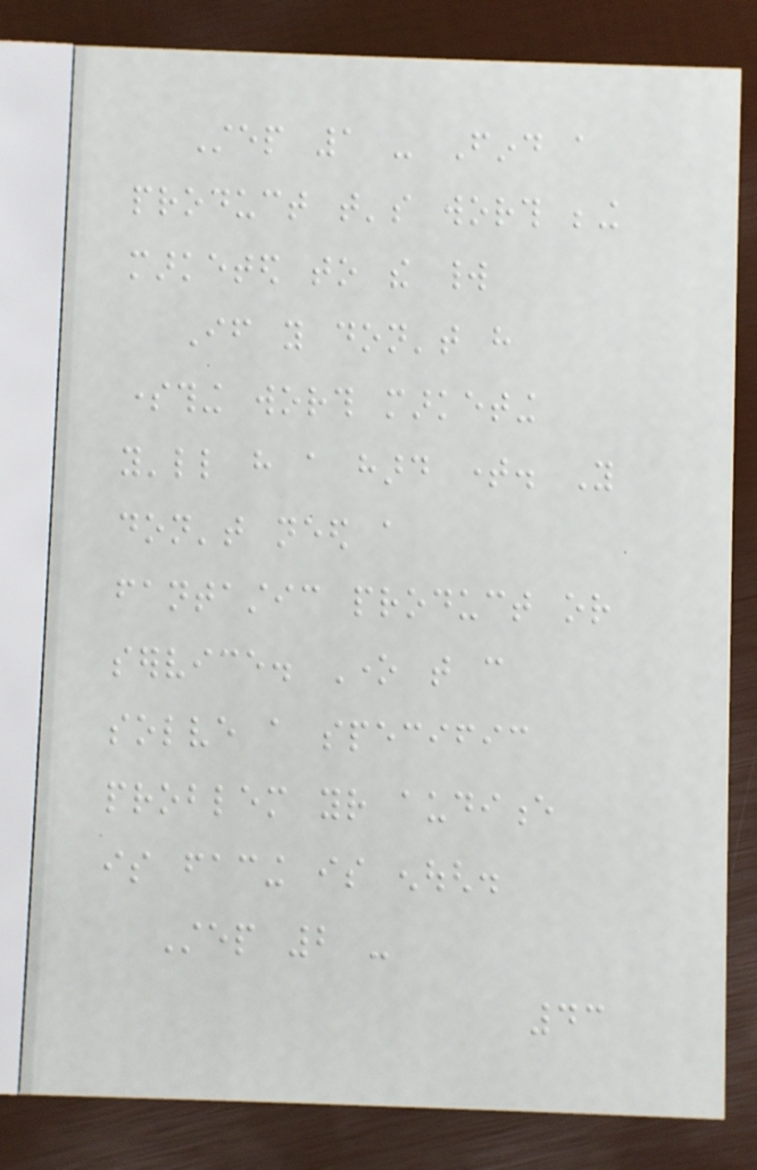Step 1 - Find a
product that's worth being
marketed to the world
If you don't have
something worth marketing
you'll have a hard time. You
don't need a
fantastic product or
service. One that can
solve a specific
problem your audience
is facing is enough.
Step 2 -
43
